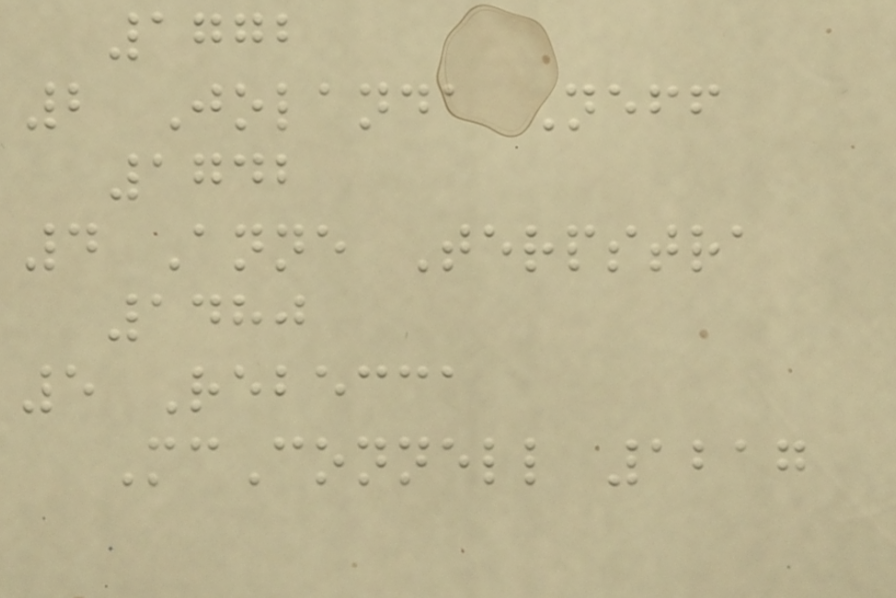1772
2 Jolanda Neff
1742
4 Anne Terpstra
1480
5 Rebecca
McConnell 1217
